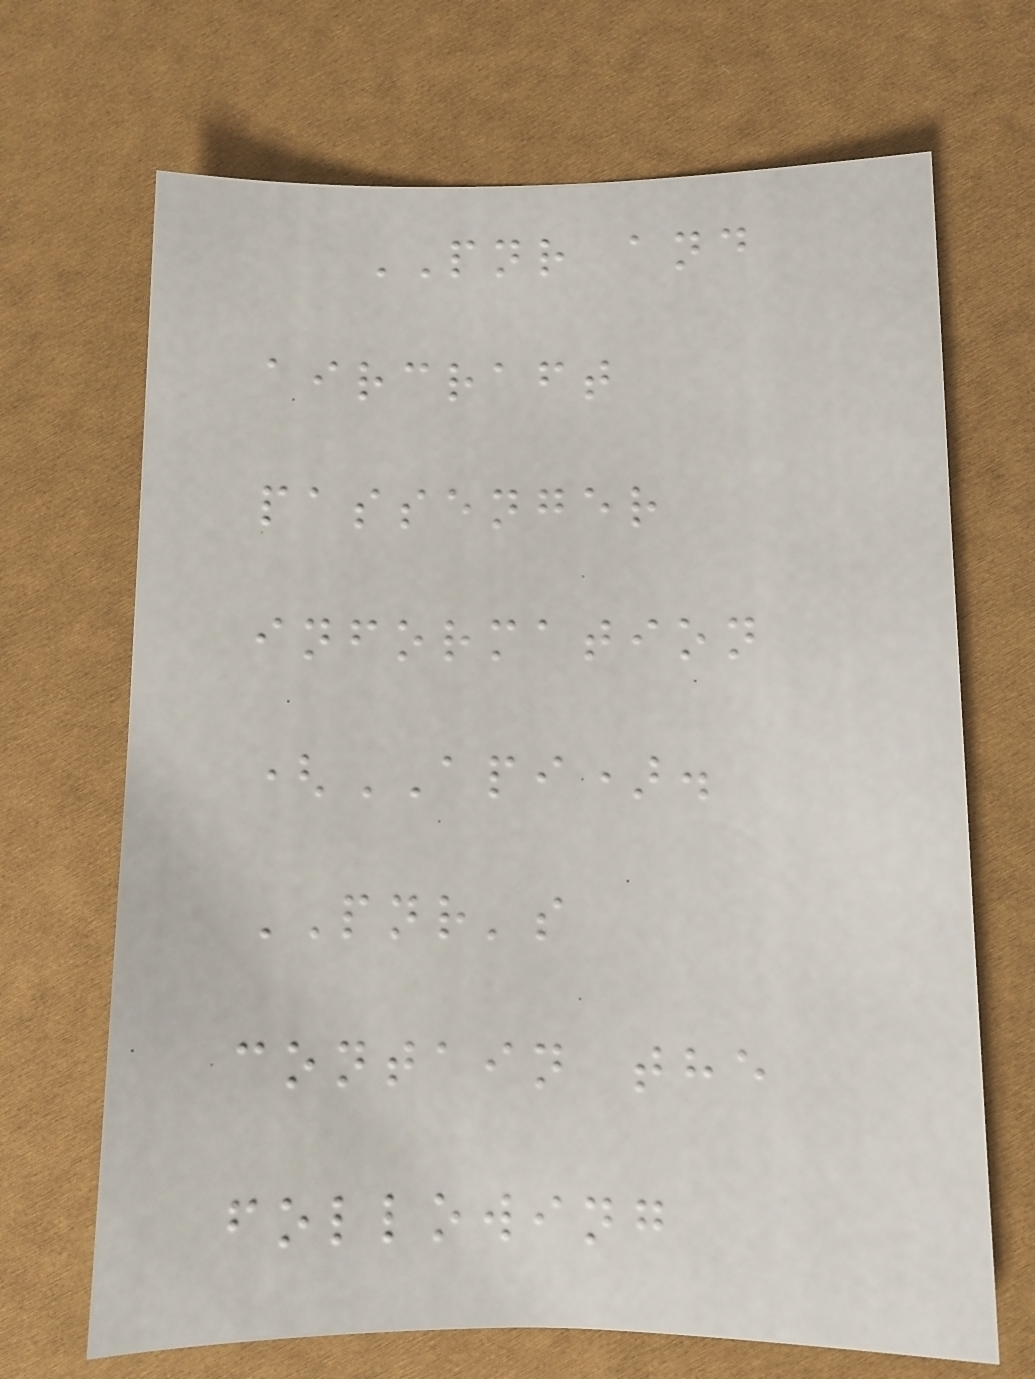PNR and
aircraft
passenger
information
(API).
PNR's
contain the
following
